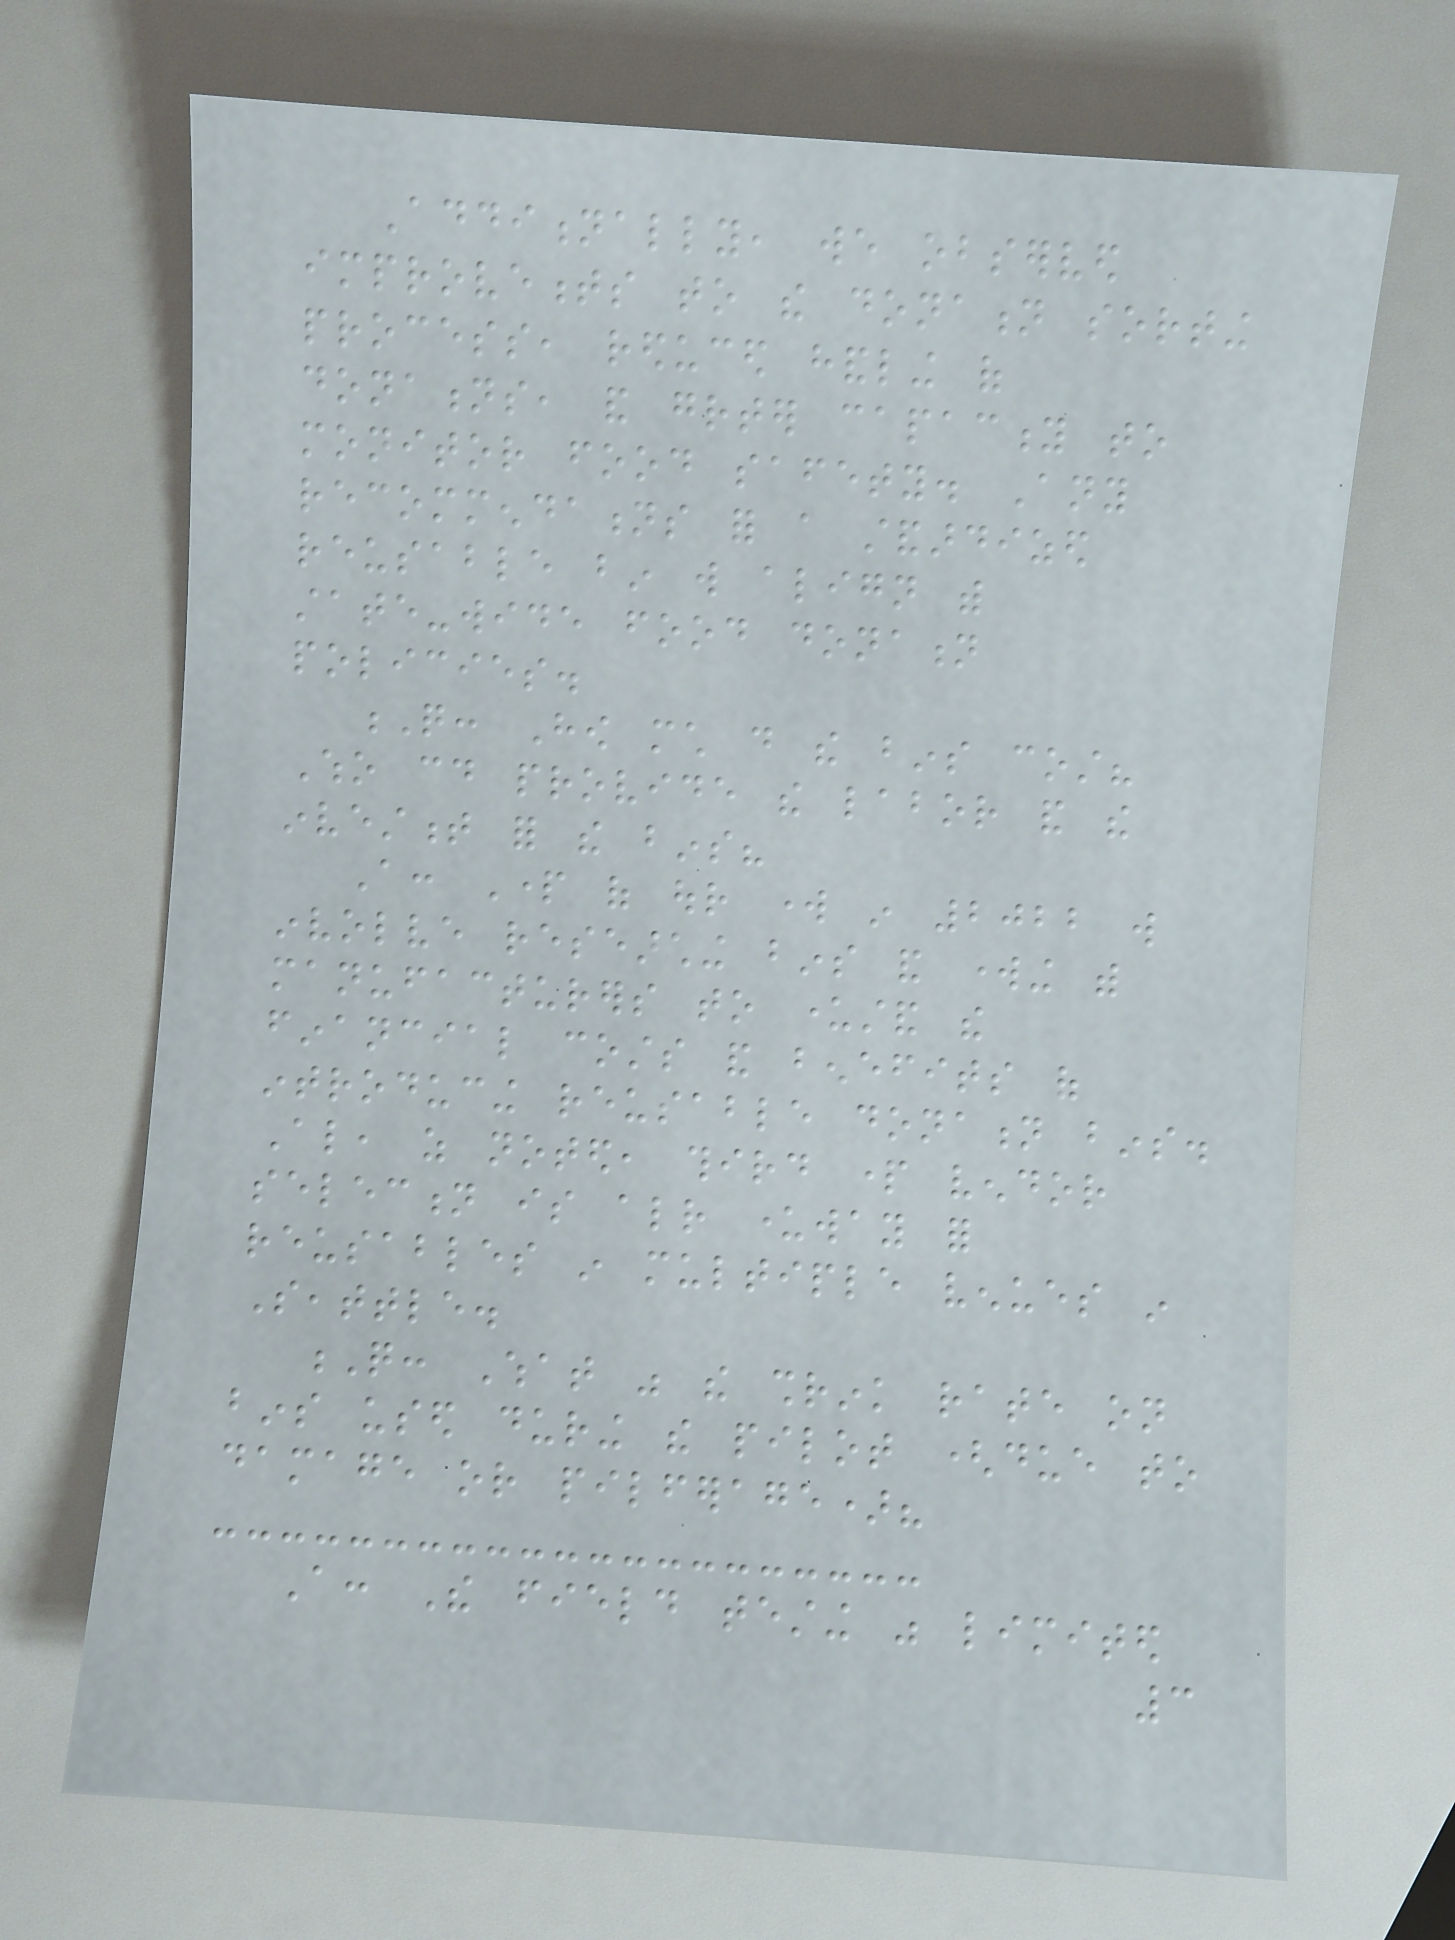Additionally, we observed
improvements to the donation sorting
process, reduced handling of
donations, and greater capacity to
monitor food safety. Any
recommendations for a standardized
reusable bin will align with
state-wide food donation
policies.
Q: How much do the bins cost?
Who could provide the labor and the
investment for the bins?
A: Part of our work in 2022 will
involve researching bins and working with
manufacturers to understand the
financial costs and benefits of
introducing reusable donation bins.
Also, as noted, third part vendor
selection is already underway for
reusables in multiple venues in
Seattle.
Q: What was the shrink rate on
bins used during the pilot (due to
damage or pilferage)?
A: The field testing was limited
3
